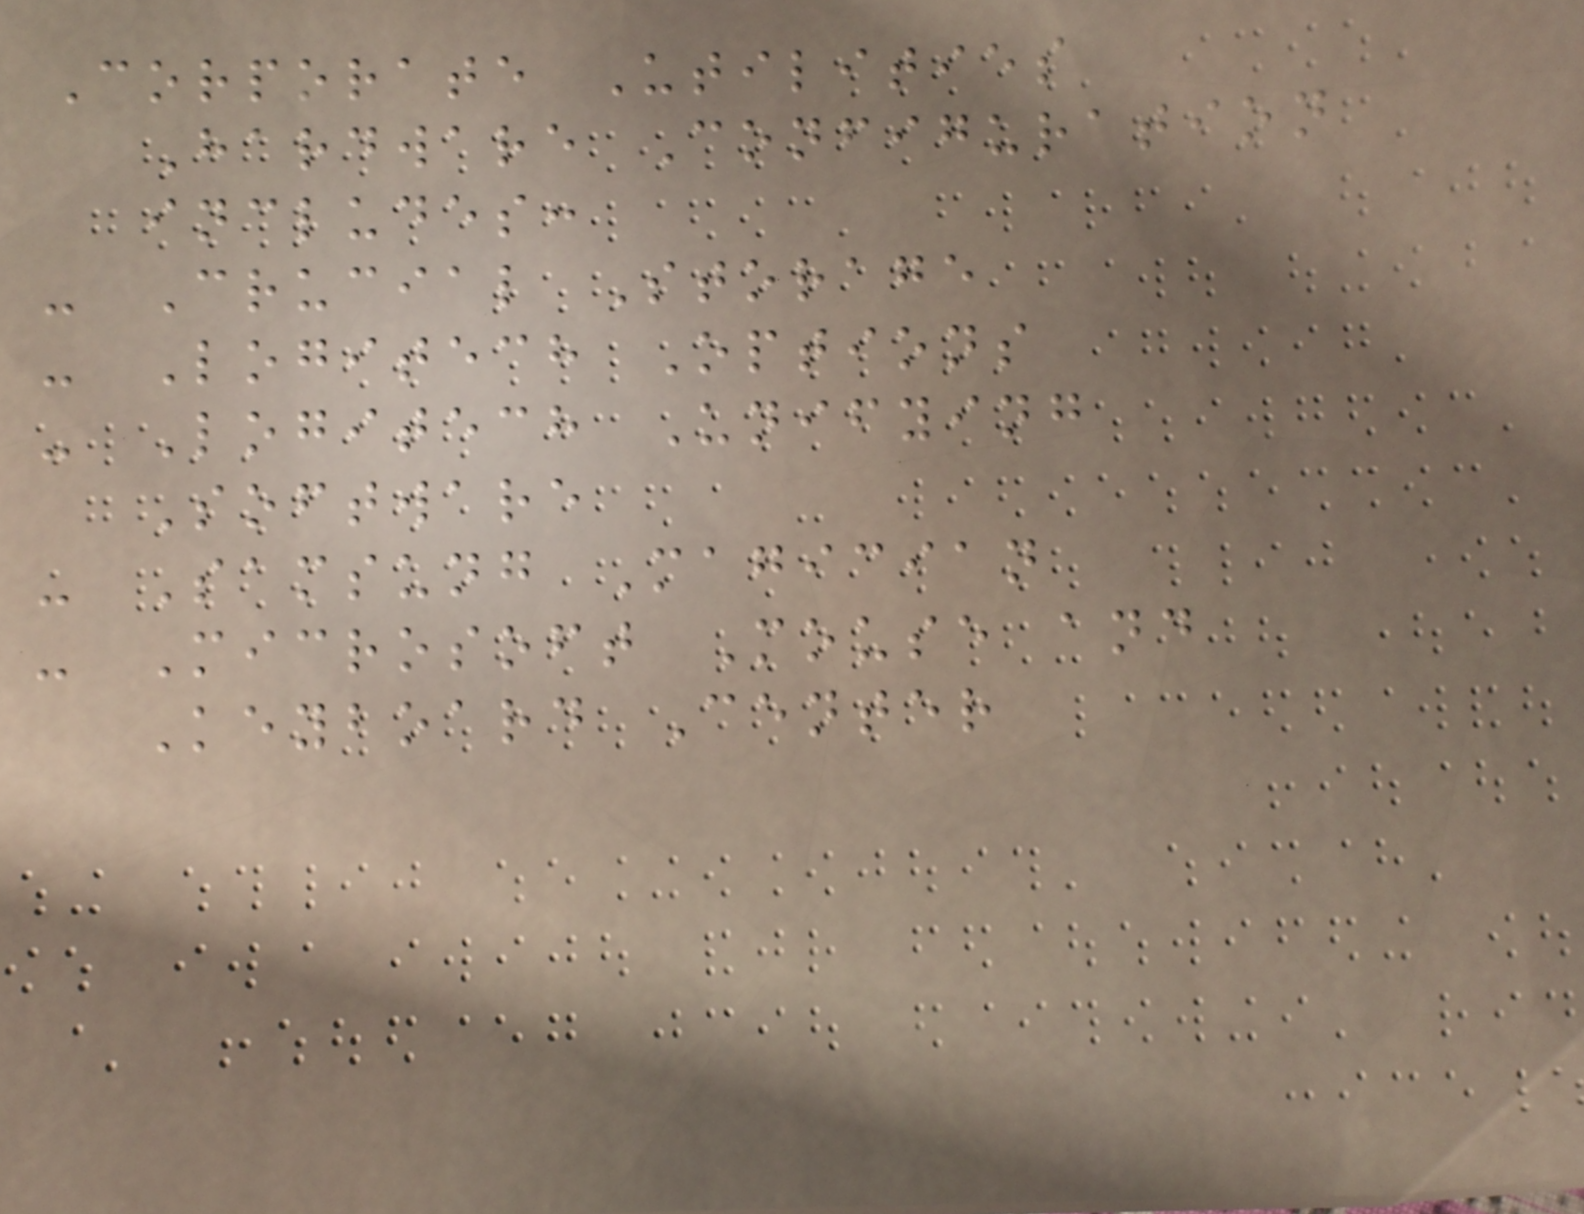Corporate Utilities
Hardware Configuration
includes:
- Crucial Storage
- Logitech Options
- Logitech Unifying
Software
- Samsung Magician
- Microsoft Mouse and
Keyboard Center
